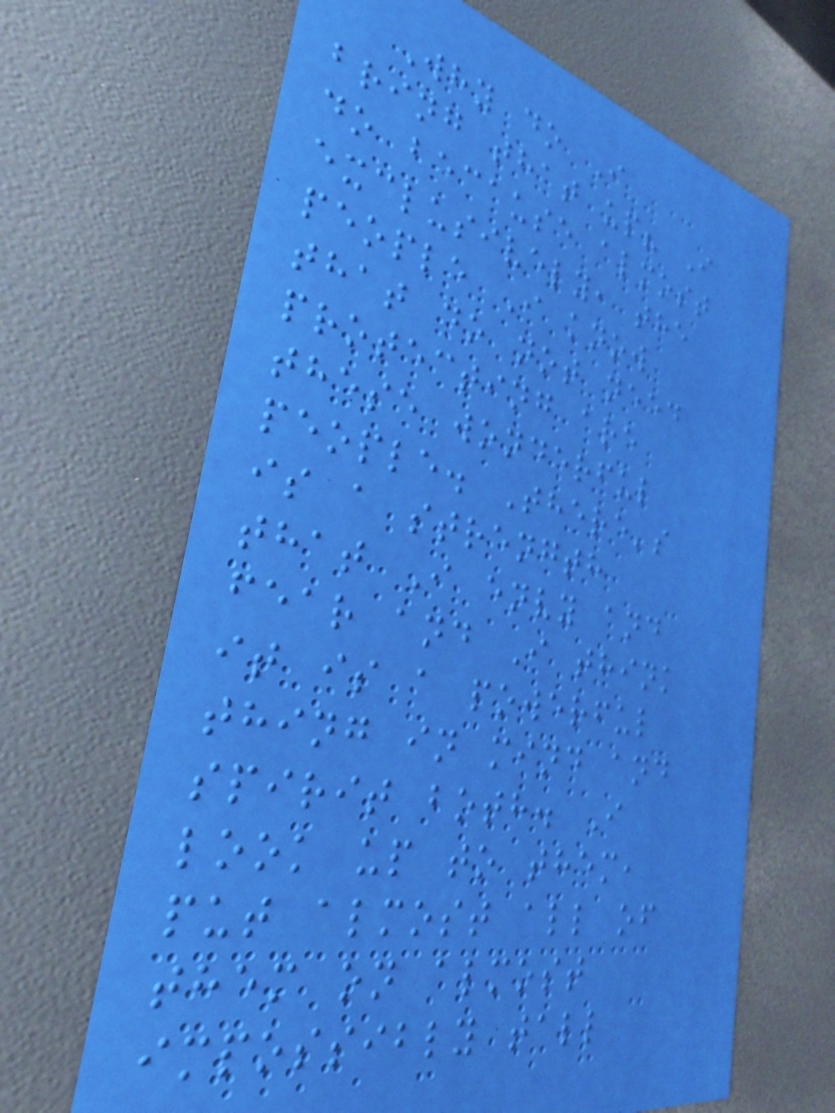Why do I
bring that up? I
do because almost
exclusively, the
people I know
that do not need
protecting are
these wonderful
people. There's
is a strength
that I envy and
fear and I think
it is a powerful
thing in mind and
spirit both. I
look up to them,
put almost all of
them on almost
impossibly tall
